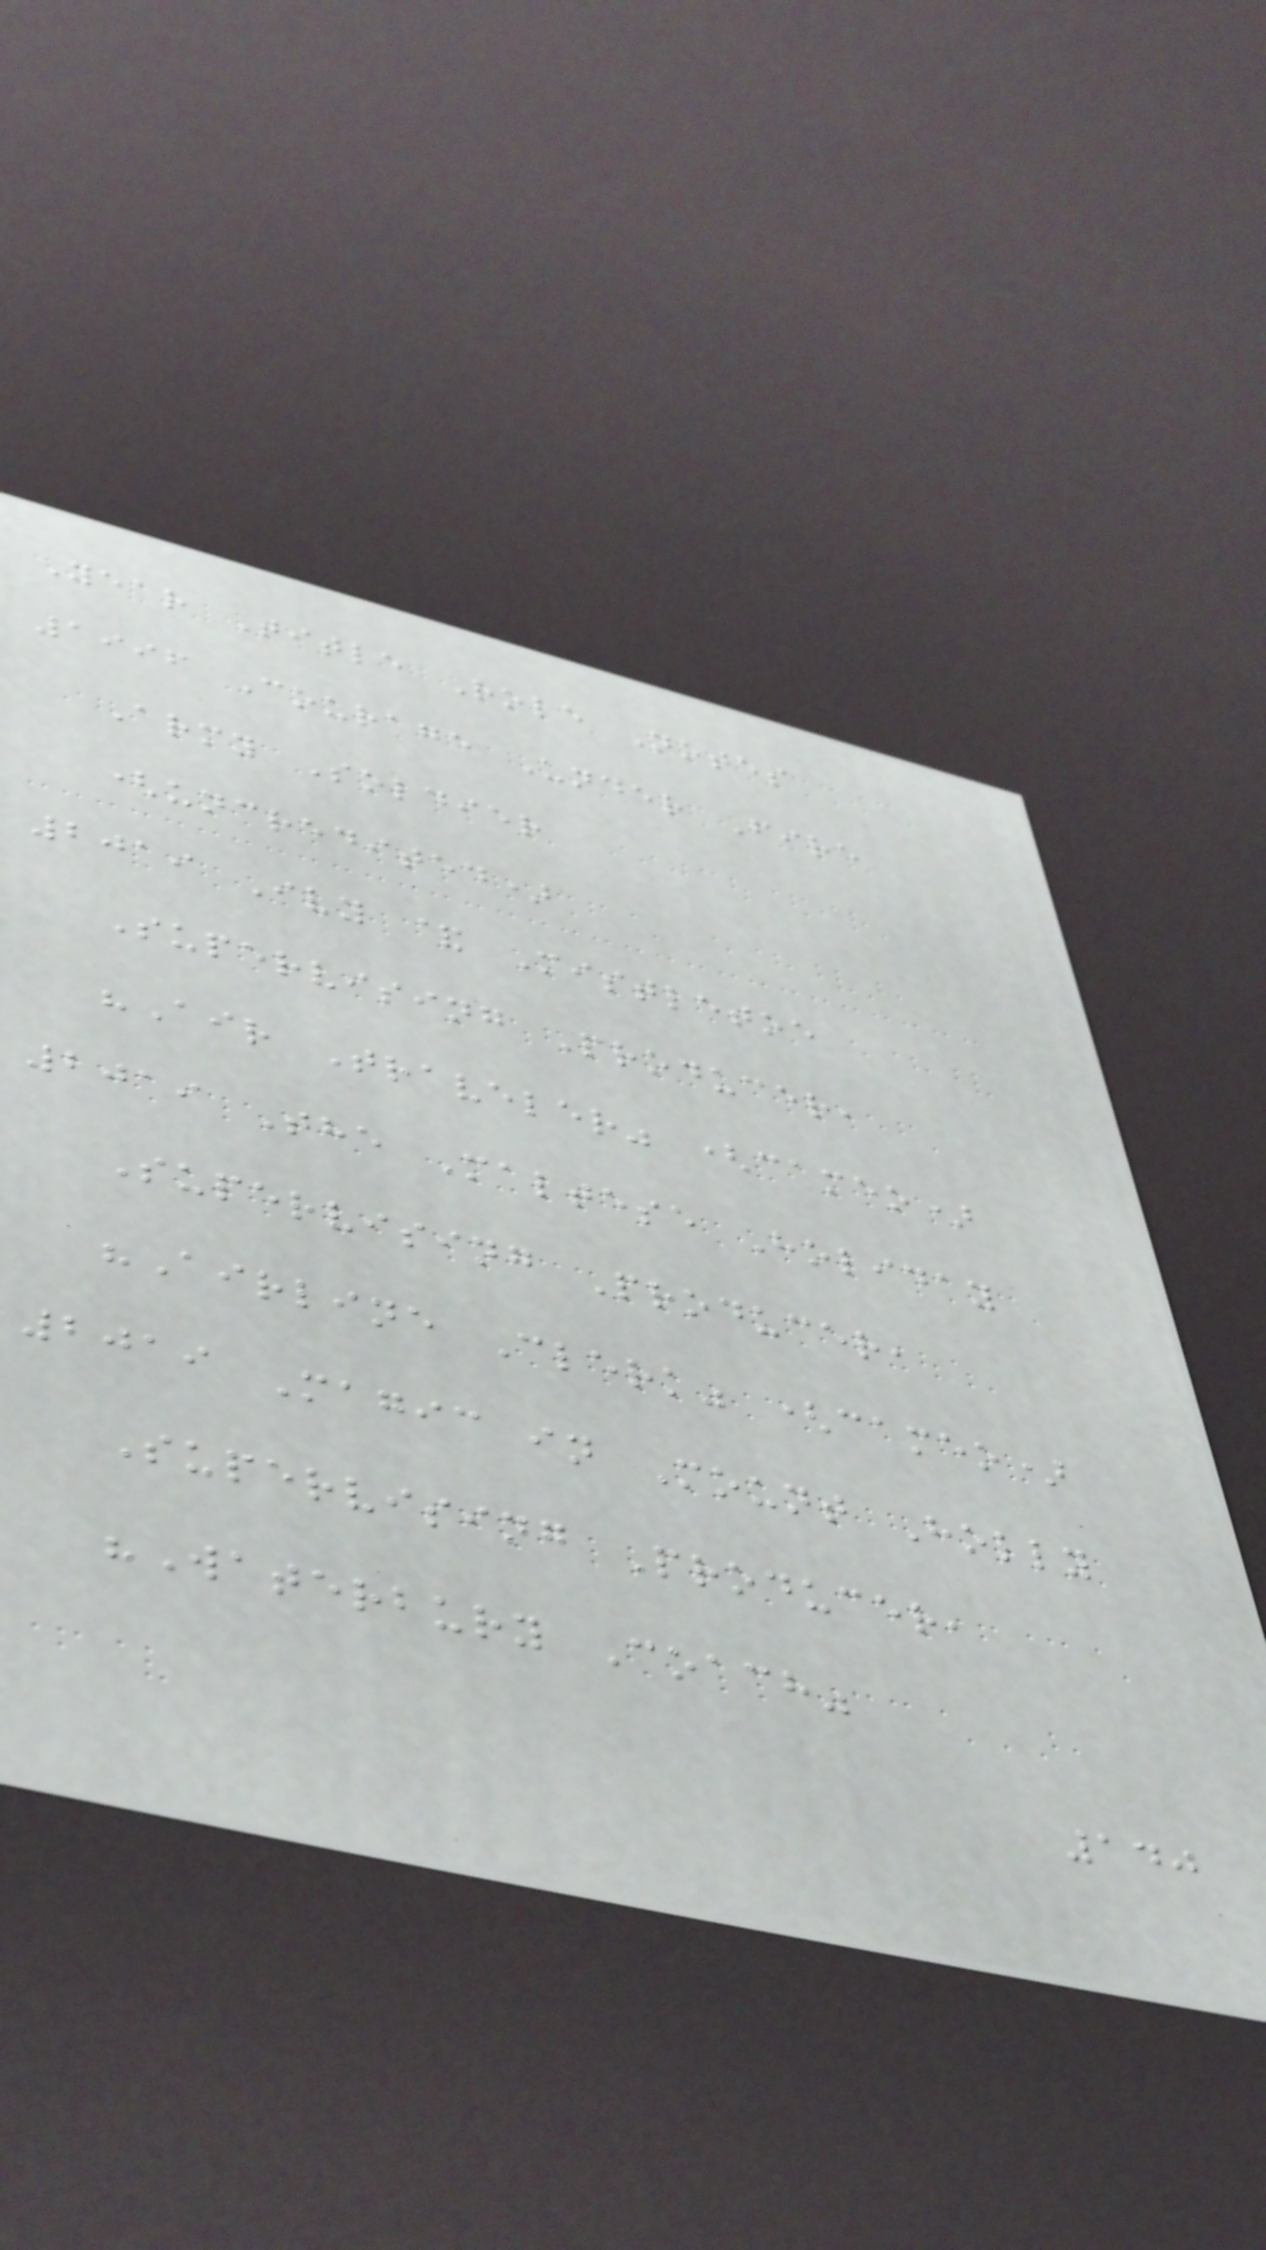Year Title Role Notes
1996 Courage Under Fire
Army Soldier
(uncredited)
2019 Ivy & Mistletoe
Supervising Producer,
"Air Traveler" (cameo)
2019 The Maltese Holiday
Supervising Producer,
"Airline Clerk" (cameo)
2019 Magic in Mount Holly
Supervising Producer,
"Waterbury Coach"
140
